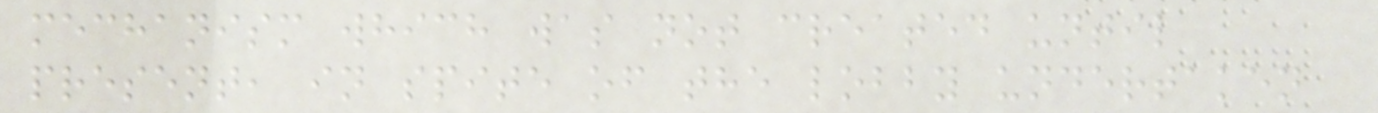mechanism which was not created until
present, in spite of the lobby undertaken
